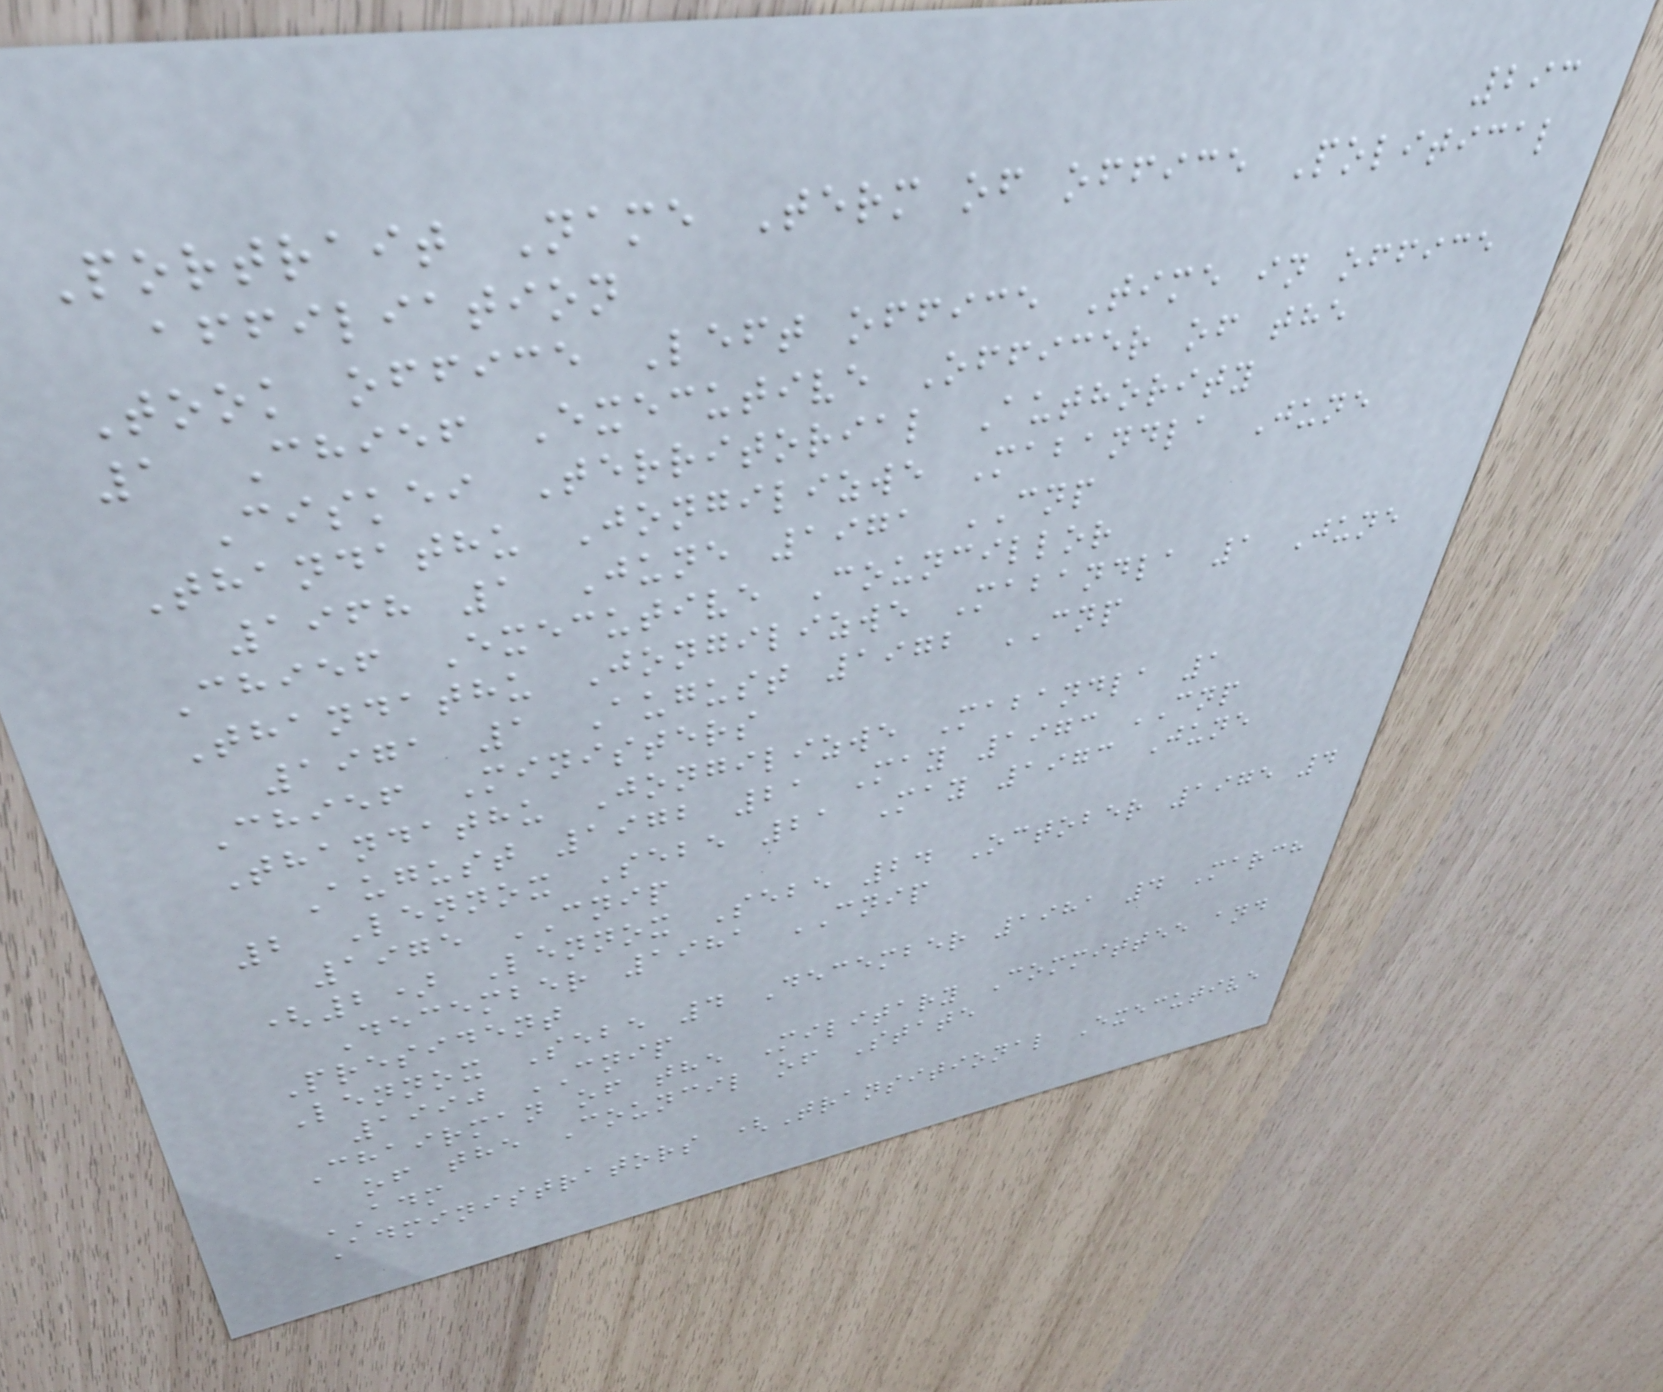293
Portrait Name Term of office Political
affiliation
Took office Left office Time in office
1 Chief Executive Officer of the
Ciskei Territorial Authority
Thandathu Jongilizwe Mabandla June
1968 1 June 1971 CNP
Chief Executive Councillor
Thandathu Jongilizwe Mabandla 1 June
1971 1 August 1972 CNP
Chief Ministers
Thandathu Jongilizwe Mabandla 1
August 1972 21 May 1973 CNP
2 Lennox Sebe 21 May 1973 June
1975 CNIP
(2) Lennox Sebe 24 October 1975 4
December 1981 CNIP
President
Lennox Sebe 4 December 1981 4 March
1990 CNIP
Chairman of the Military Committee and
of the Council of State
ADM
Administrators (Transitional Executive
